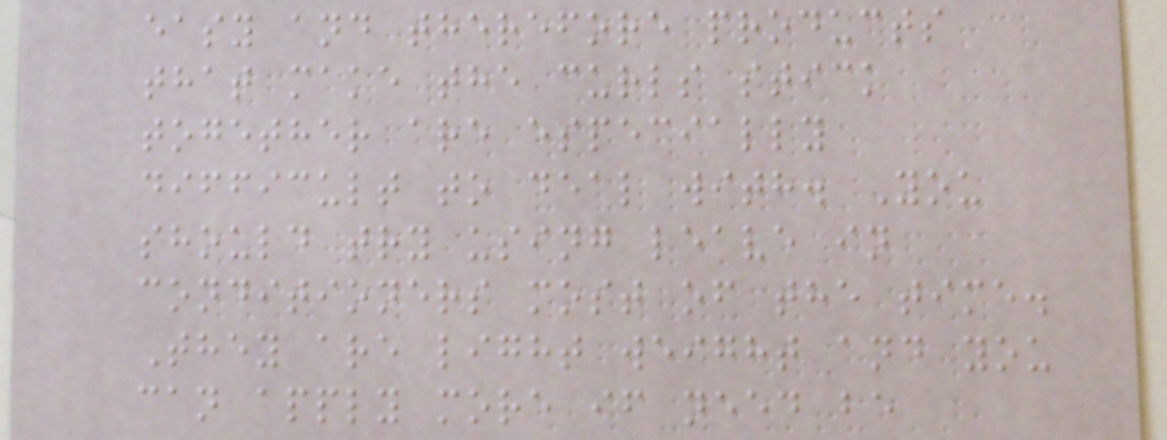easy and therefore products
that make the curls stick
together are especially
difficult to deal with. You
should try using leave in
conditioners most of the time.
They are light weight and you
can apply more if need be
